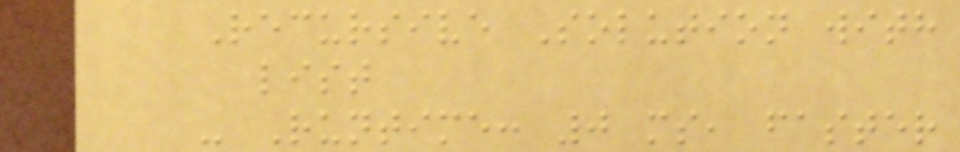Recursive Solution with
list
- Runtime: 0 ms, faster
